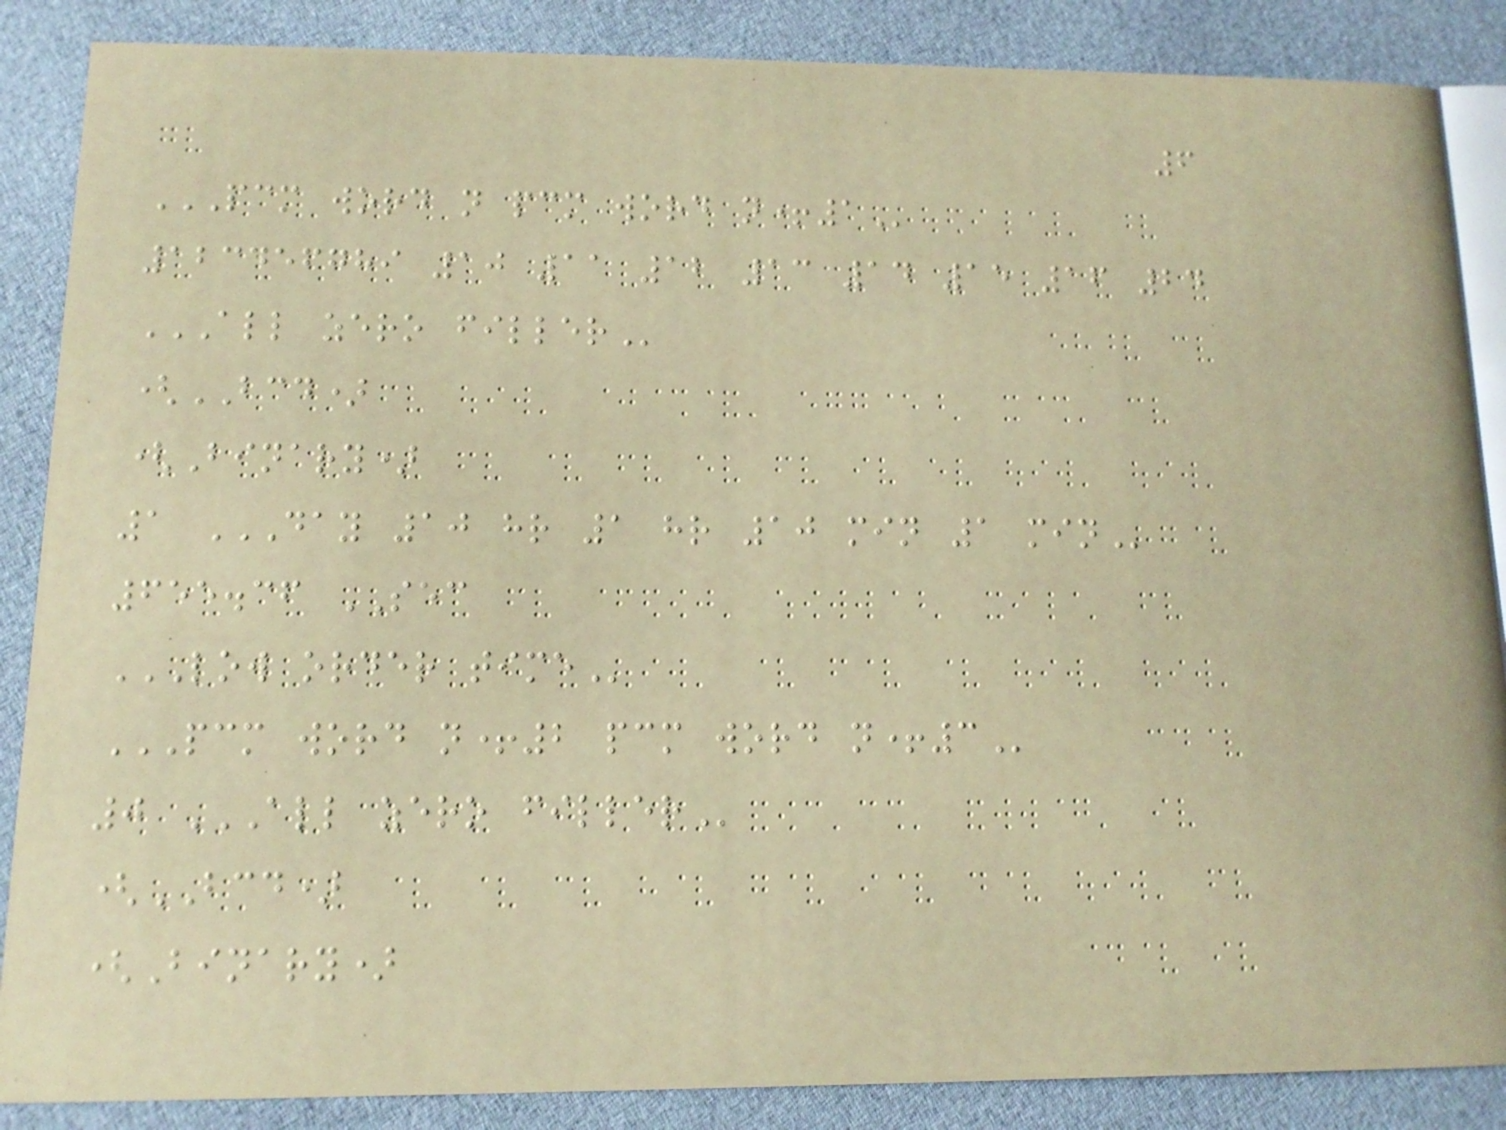6
PCM WORD N PCM WORD N+1
123456789 10 11 12 13 14 15 16 24
ALL ZERO FILLER
(BCD)
(Binary)
1 DAY 10 HR 1 HR 10 MIN 1 MIN
655.36 SEC
LOW ORDER TIME
PCM WORD N+2 PCM WORD N+3
0 ALL ZERO FILLER
(BCD)
(Binary)
